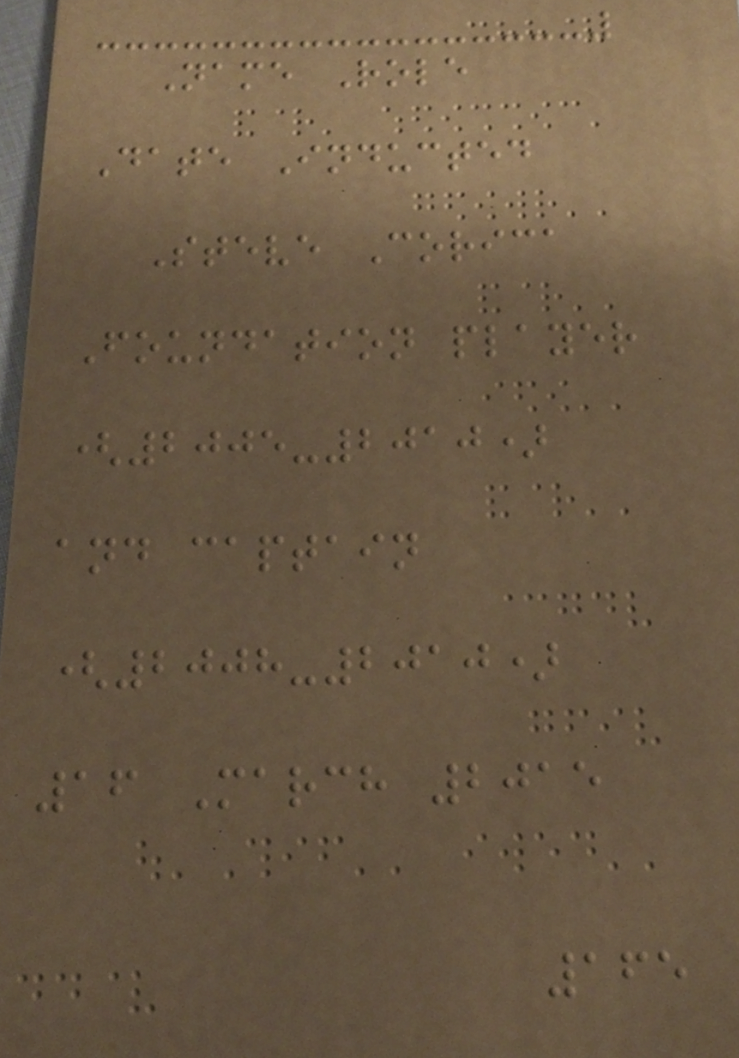Name Role
Date Inducted
Steve Corica
Foundation player
(2005-2010)
and captain
(2008-2010)
16 March 2015
165
